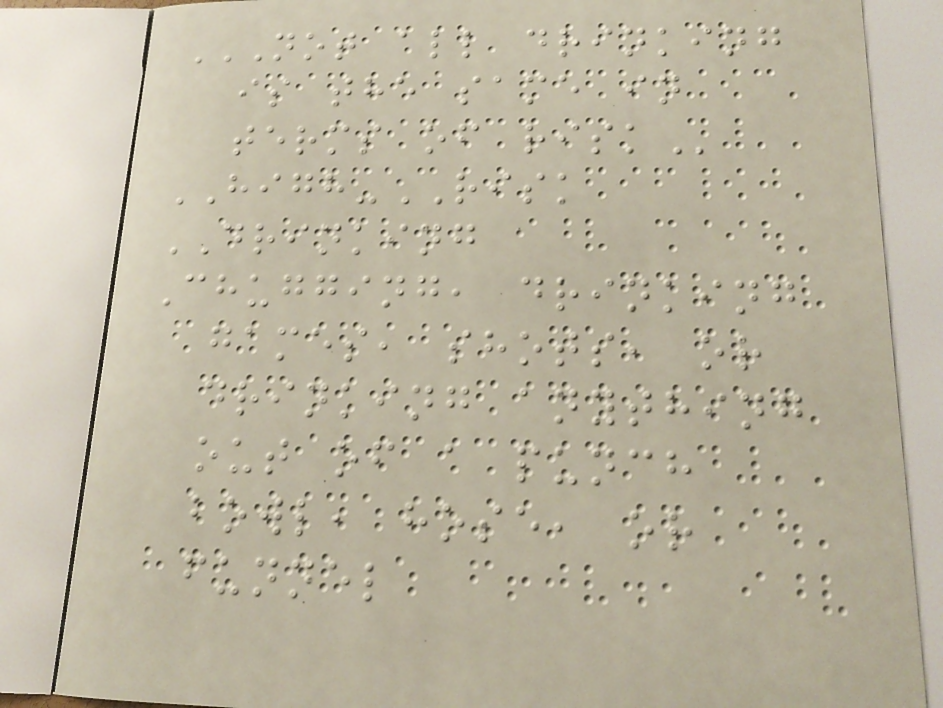NOT ALL DRINKING
IS THE SAME IN
TERMS OF RISK
HIGH-RISK
DRINKING
Chugging, drinking
games, shots, or
drinking anything
out of a punch
bowl, hose, or
funnel
